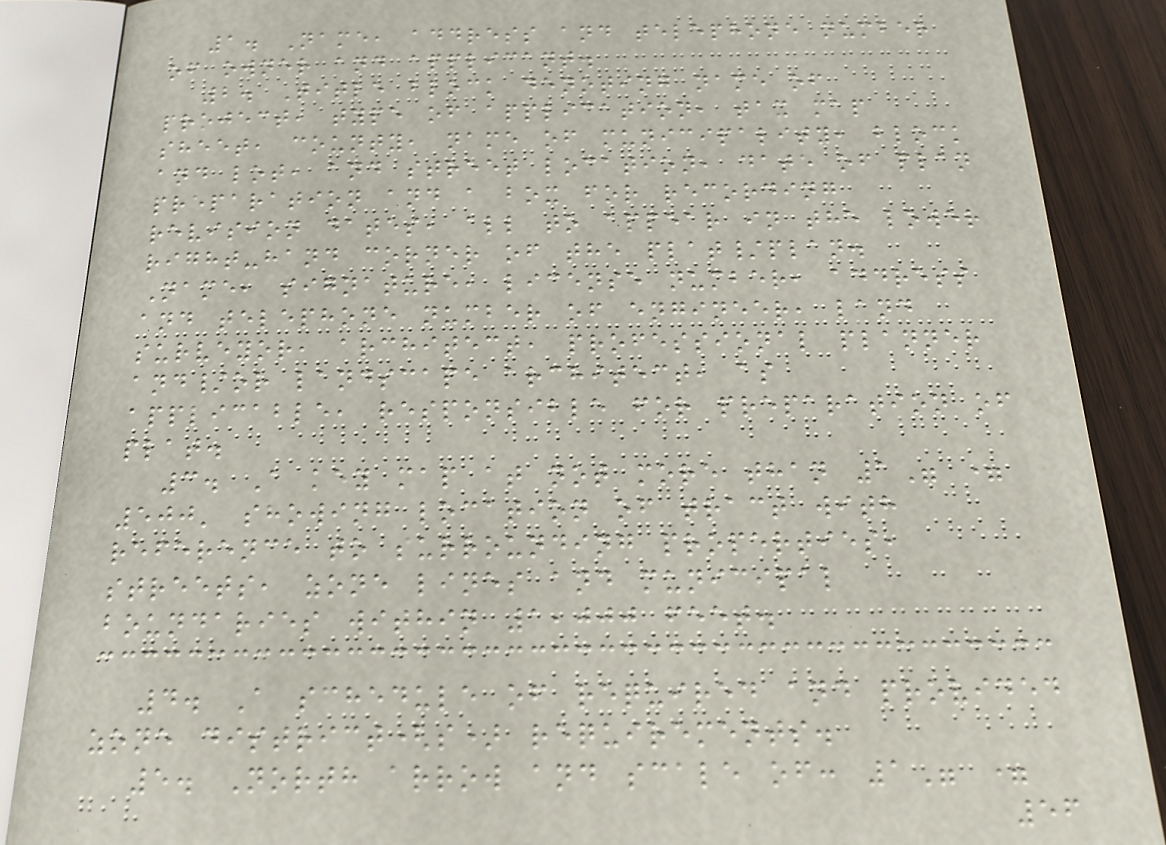1. Name, address and telephone number
of owner and applicant.
2. Title block denoting name of
project, type of application, tax map
sheet, county, name of municipality, block
and lot, and street location, date of plan
preparation and a box for recording
revision dates, all to appear in the lower
right-hand corner of the plat/plan.
Name, signature, license number, address
and telephone number of engineer, land
surveyor, architect, professional planner
and/or landscape architect, as
applicable, responsible for preparation of
plat.
3. A key map at not more than 1" =
500' showing location of tract with
reference to surrounding properties,
streets, zone lines and municipal
boundaries within 1,000 feet.
4. A schedule of required and provided
zone district(s) requirements.
5. North arrow and scale of: 1" =
56
